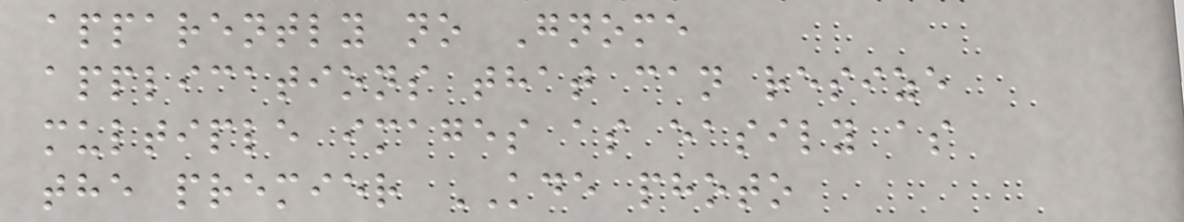apparently no Gnome
applications that can resize
multiple images as easily as
the premier KDE photo
